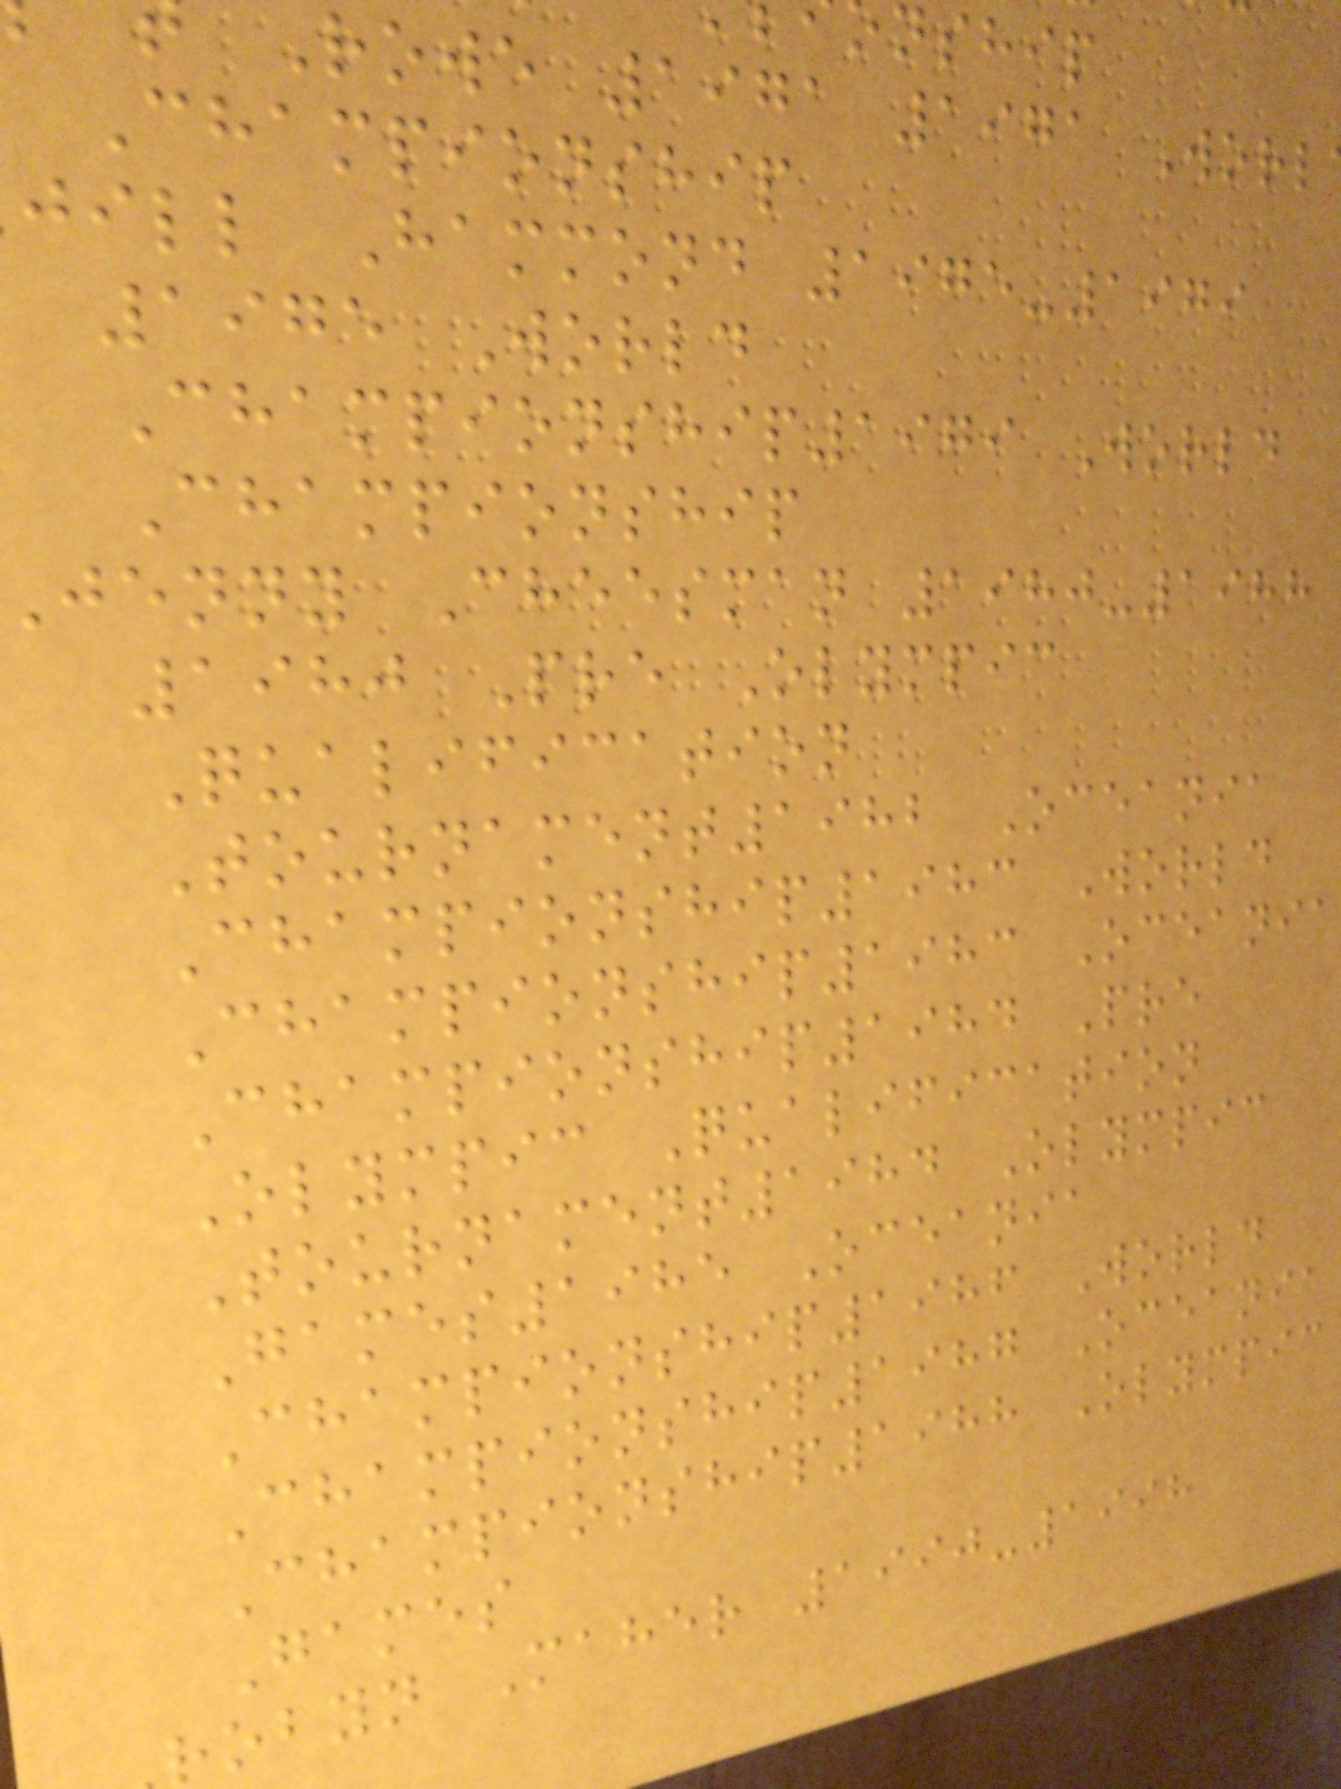nship
Rowe 1971 1971 Worl
Championship
jill Hammond 1975-1979
1975 World
Championship1979 World
Championship
jenny Cheesman 1980-1988
1980 Pre Olympic
Qualification
Tournament1982 Oceania
Championship1983 World
Championship1983 Oceania
Championship1984 Pre
Olympic Qualification
Tournament1984 Olympic
Games1985 Oceania
Championship1986 World
Championship1987 Oceania
Championship1988 Olympic
Games
robyn Maher 1990-1998
